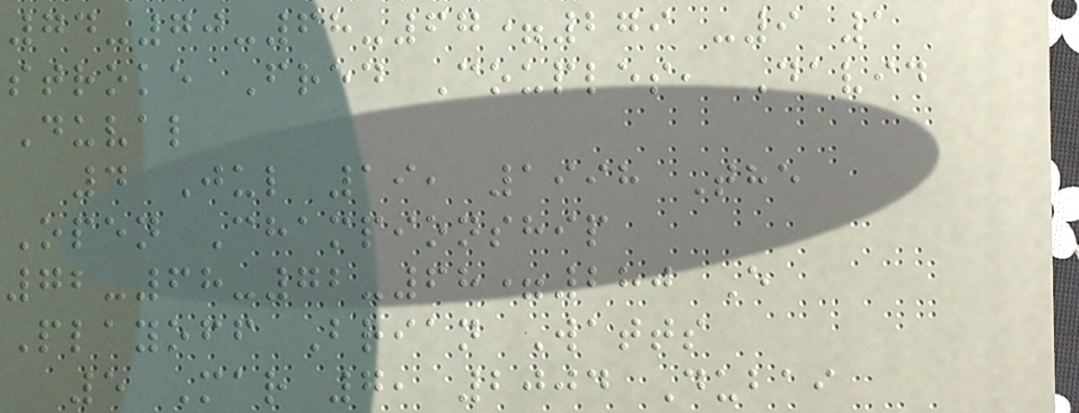74-70-68-67=279 -9 1
stroke Fred Couples, David
Duval
4 Jul 19, 1998 The
Open Championship
72-68-72-68=280 E
Playoff Brian Watts
5 Mar 7, 2004 Dubai
